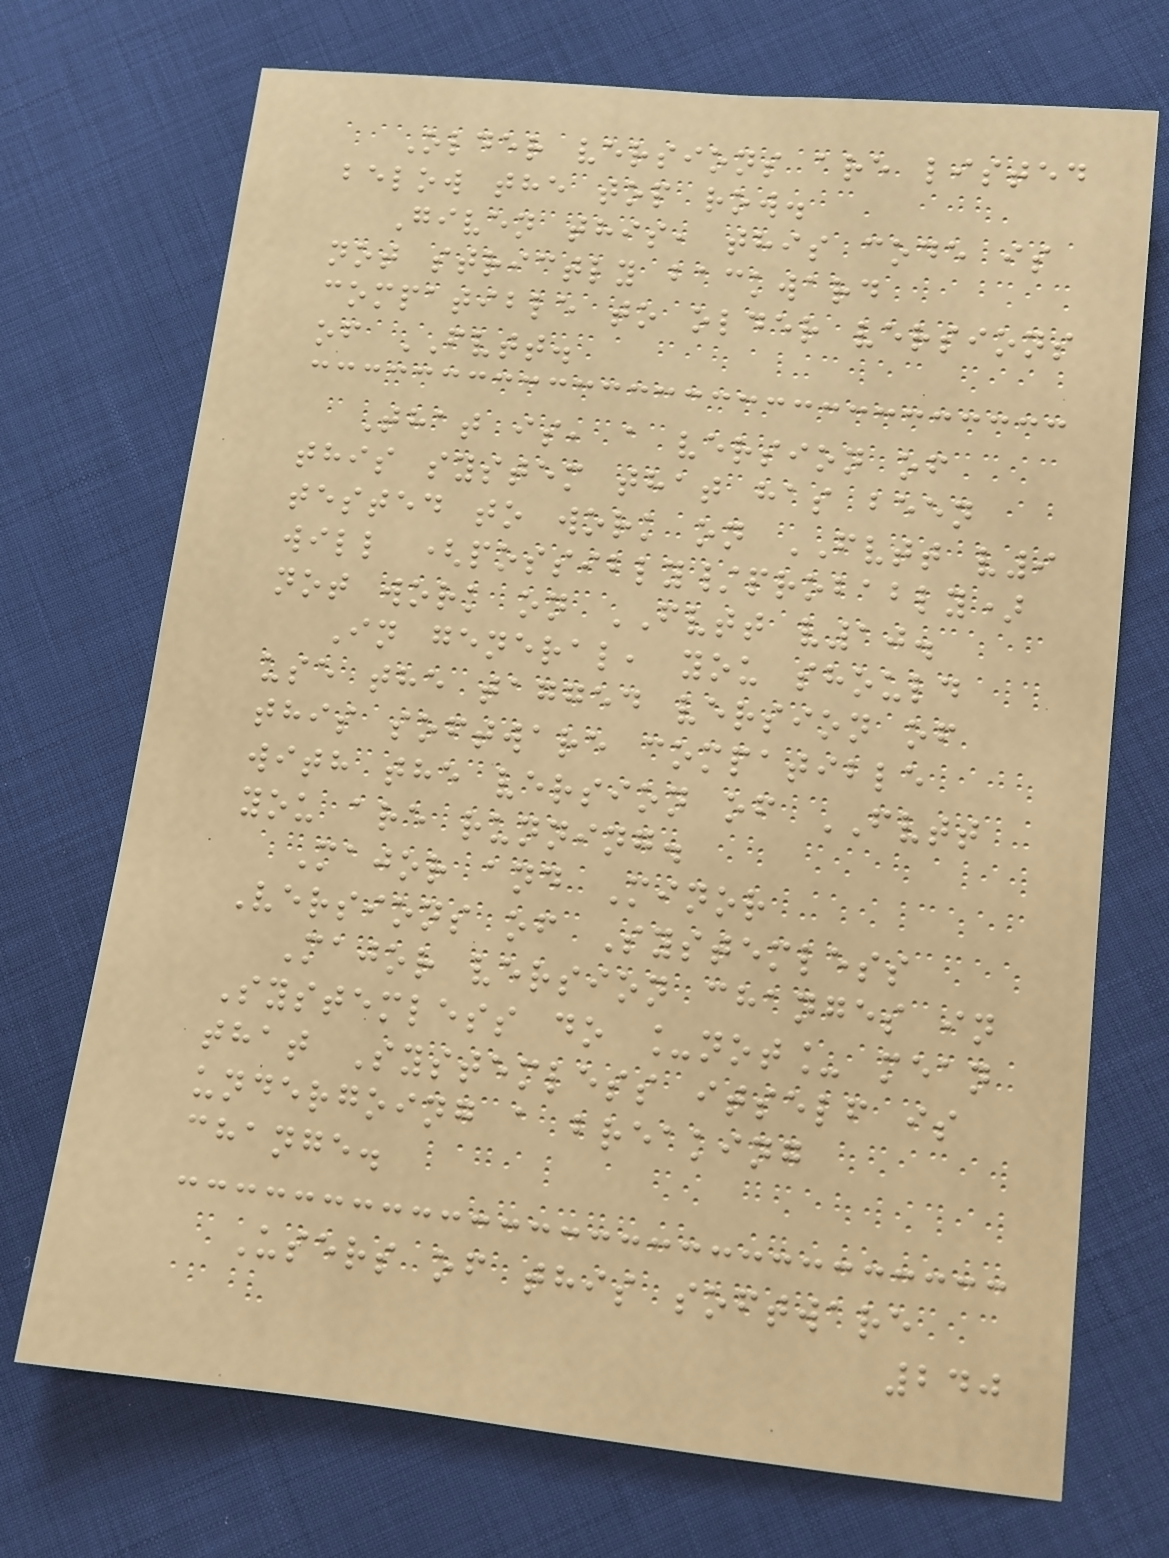Older versions are listed
below the top row.
Given this, this code is
not strictly backward
compatible to older versions
of FVTT.
That is, a version of
this system that has been
tested to work on FVTT v9
will (possibly/probably)
not work on FVTT v10.
In general, you should
use the tagged version of
this software compatible
with the version of FVTT
you are running.
Major and Minor
Versions of Systemless
Major version changes in
Systemless do _not_ mean
that Systemless itself is
undergoing a breaking
change.
Users of this software
240
